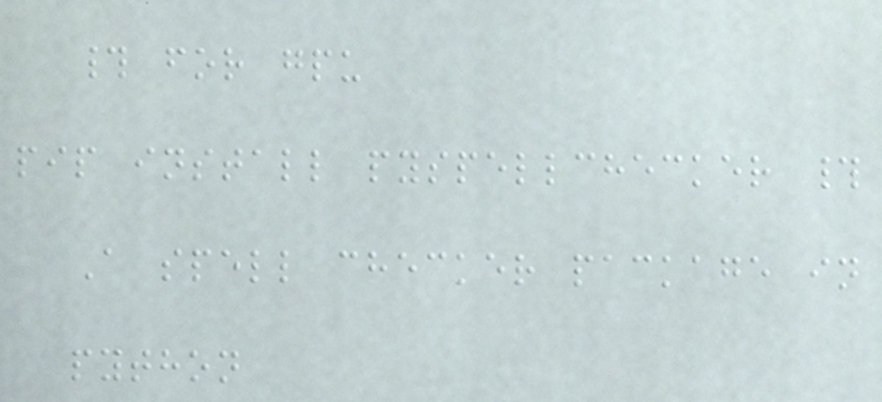# for gpu
pip install pyspellchecker #
A spell checker package in
python
